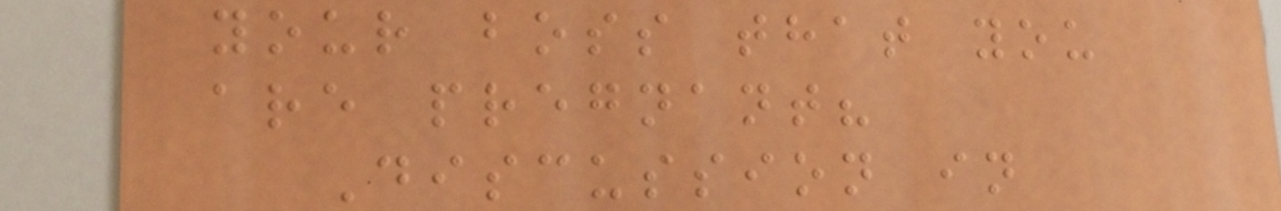your boss that you
are pregnant?
Discussion in
